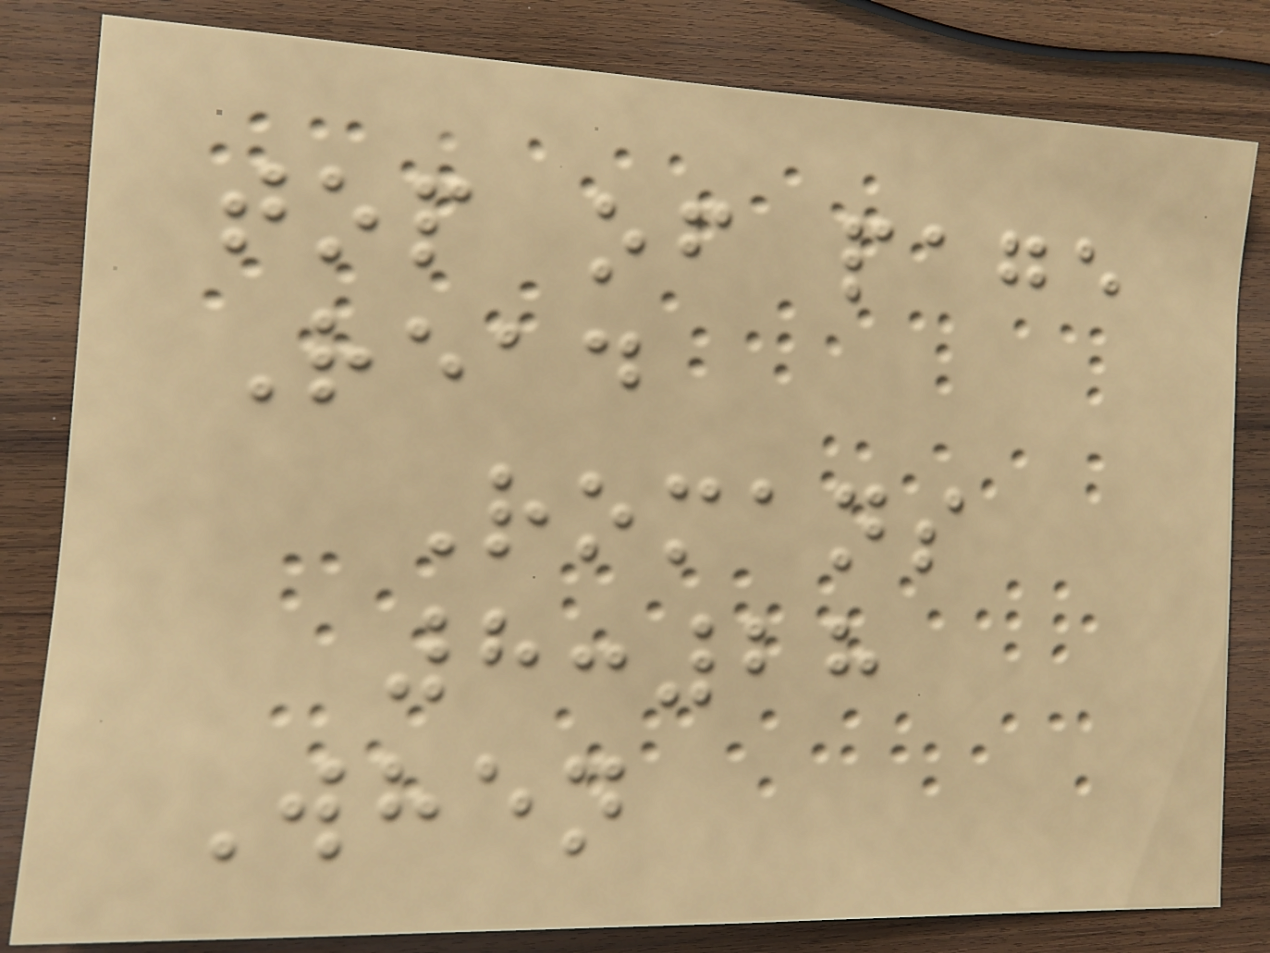top of page
Read
Romans
8:28
When
